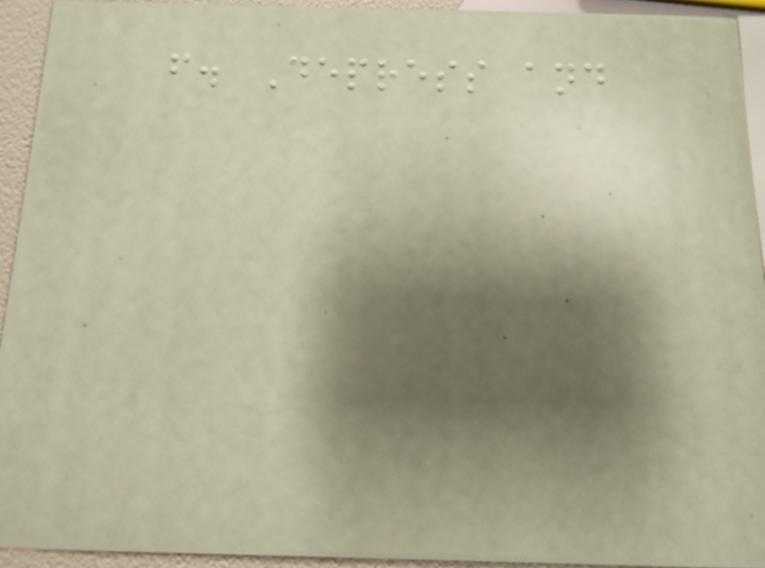f. Depress and
